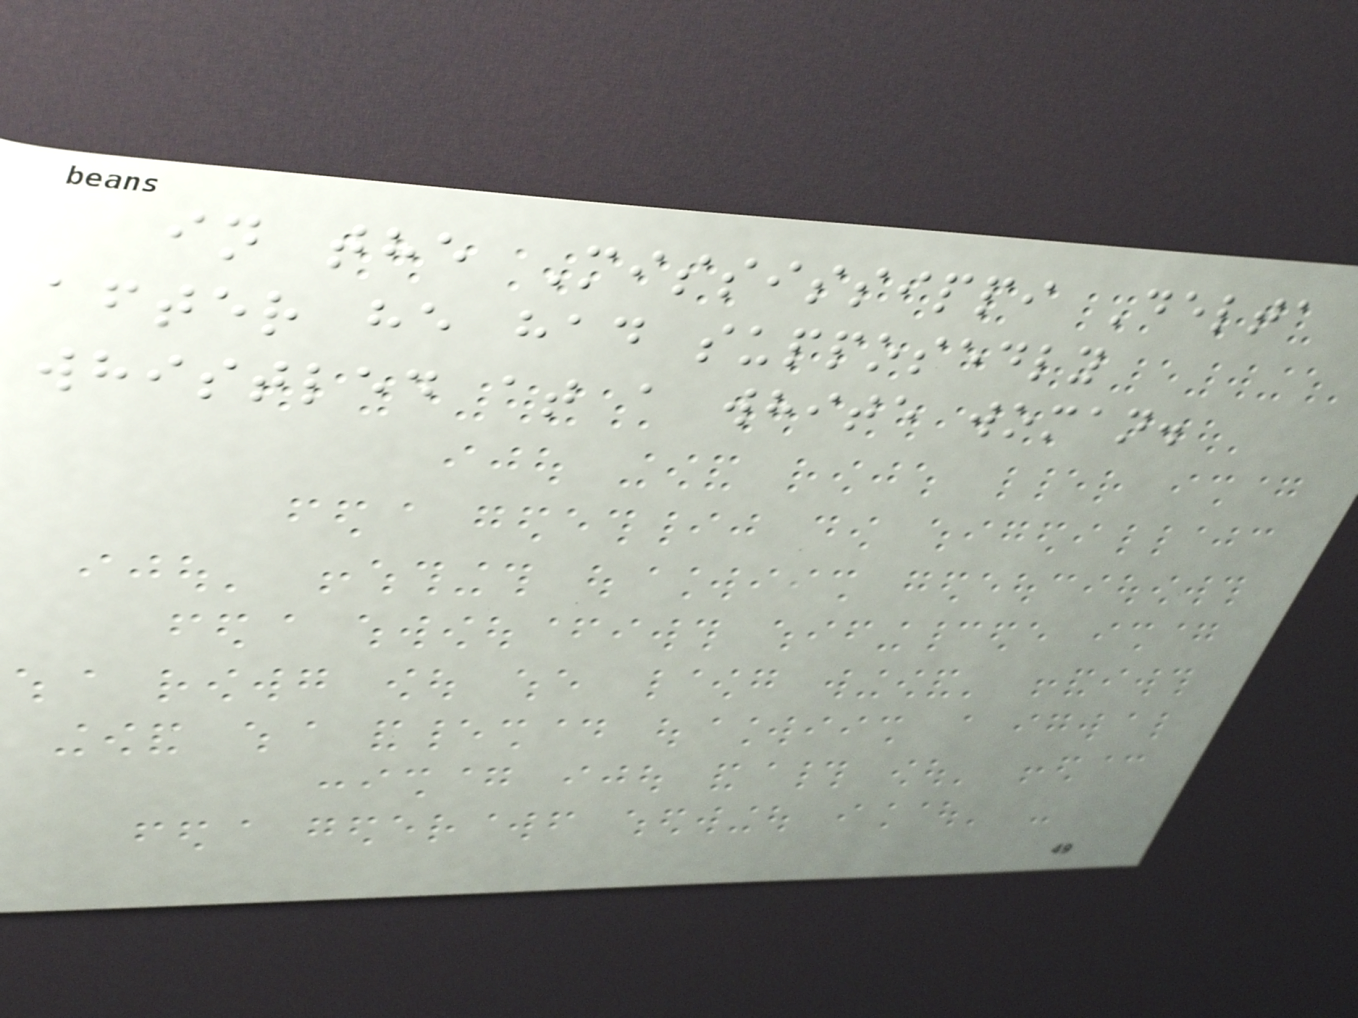in the Mississippi Delta
after he had supposedly
whistled at a white woman.
